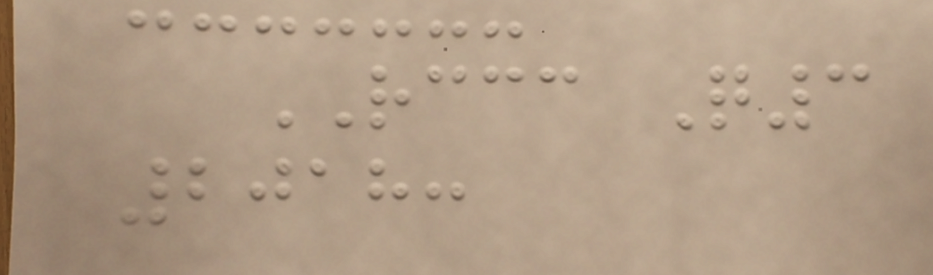RCCC Q3
2018:
